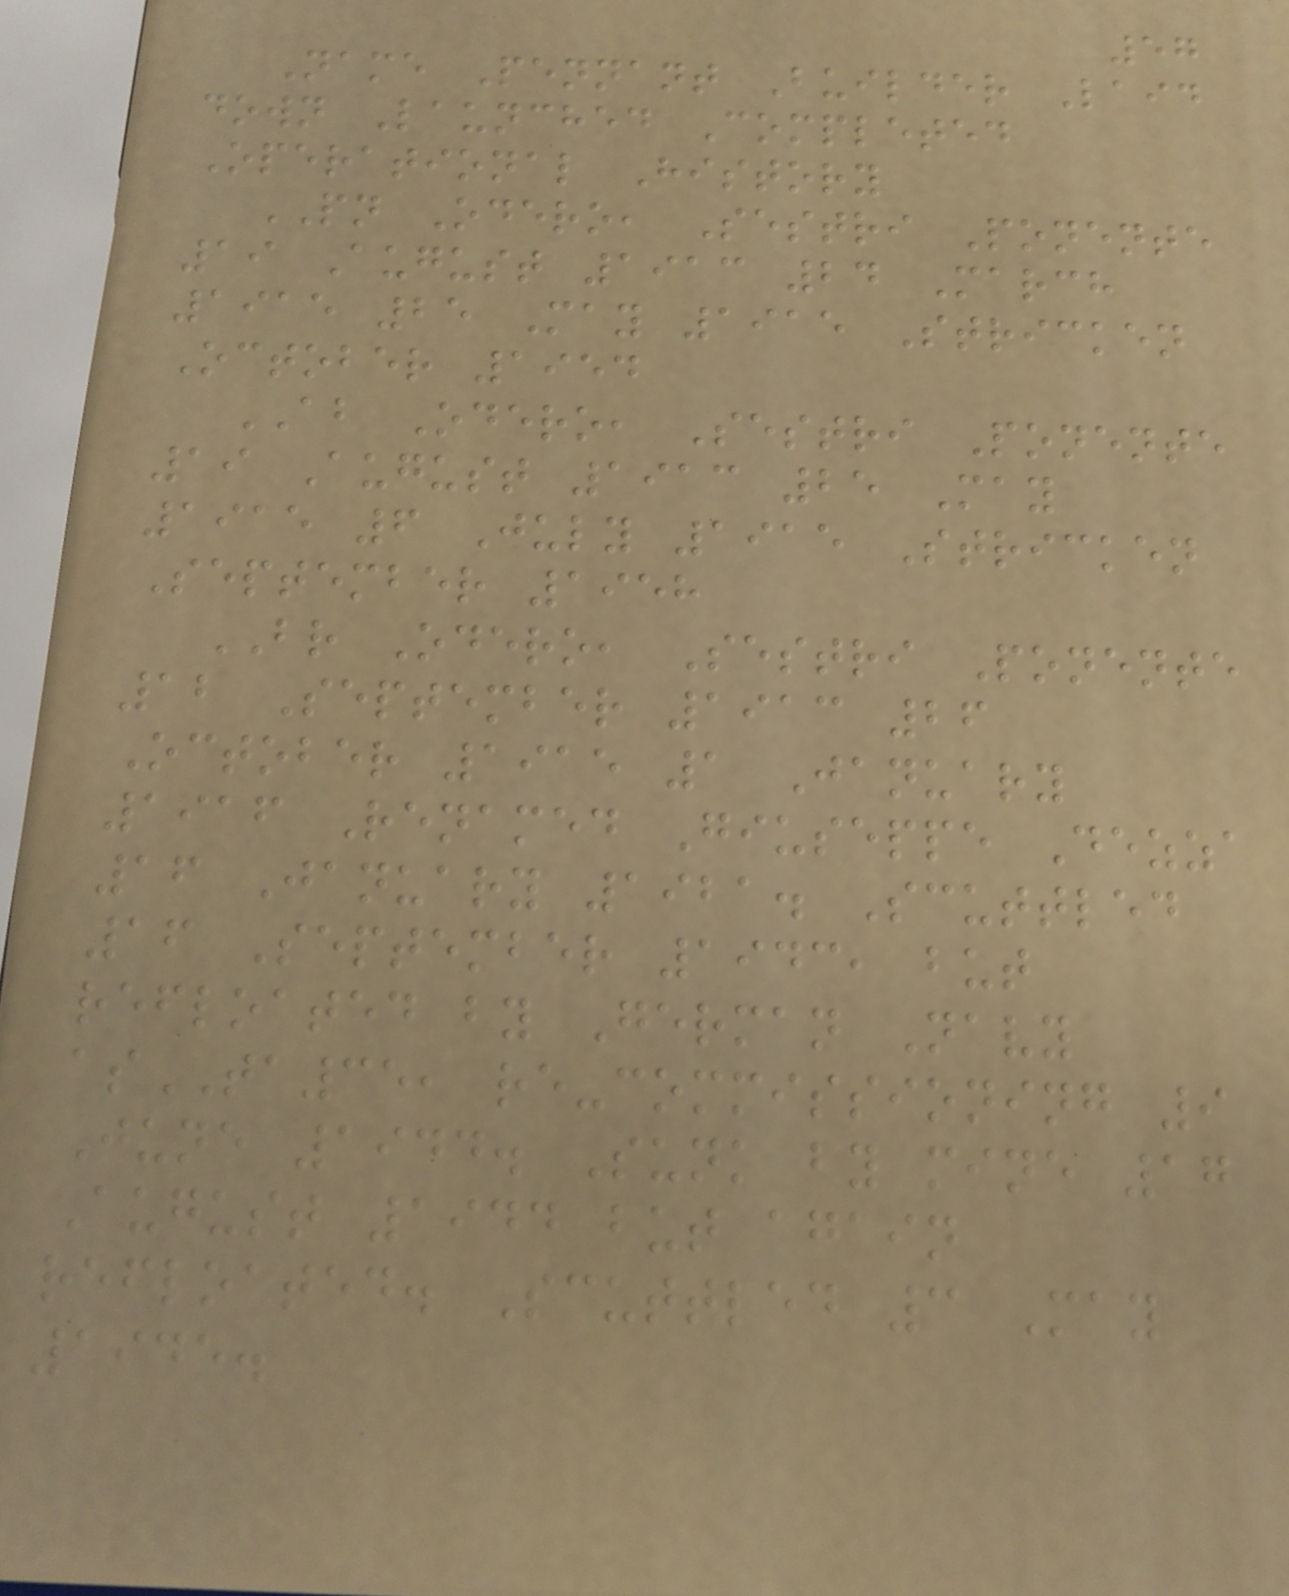57
Name Pennant Builder Laid
down Launched Completed
Operational History
PN Odero, Sestri Ponente
19 August 1913 24 March
1915 25 May 1915 Stricken
October 1954
AB Odero, Sestri Ponente
19 August 1913 25 May
1915 6 July 1915 Stricken
September 1958
BR Odero, Sestri Ponente
12 September 1913 26
October 1915 1 January
1916 Renamed Giuseppe Dezza
16 January 1921. Scuttled
16 September 1943, but
refloated by German Navy
asTA35, re-commissioning 9
June 1944. Sunk by mine 17
August 1944 but again
refloated. Scuttled 3 May
1945.
